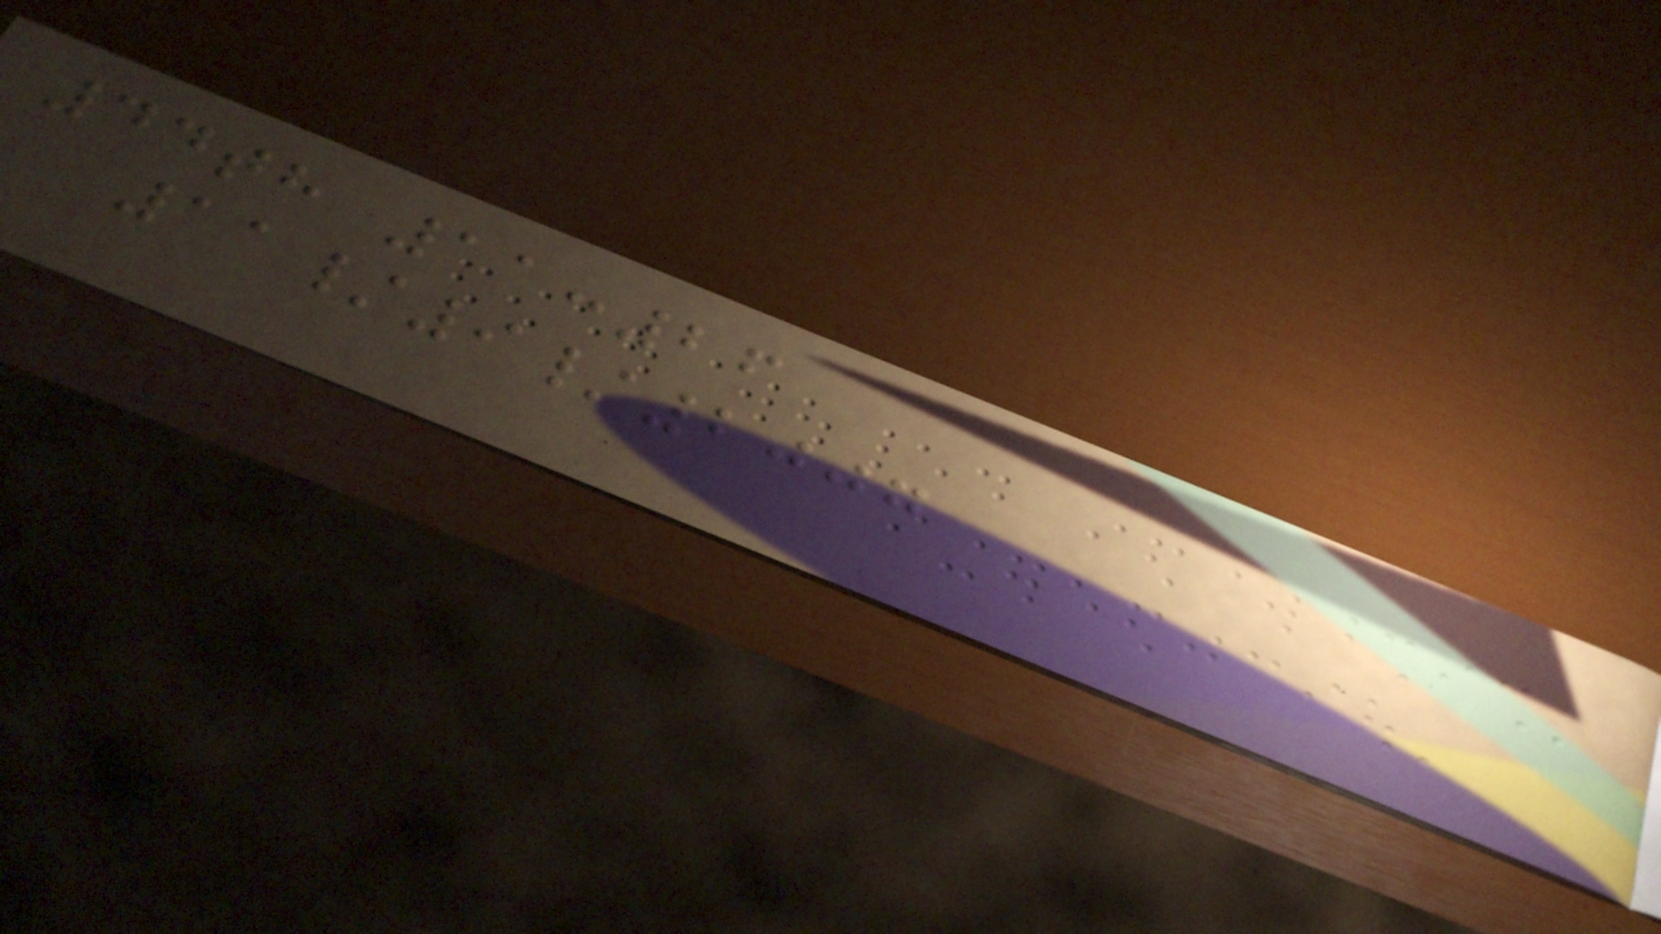44th 11:26
11/9/2007
